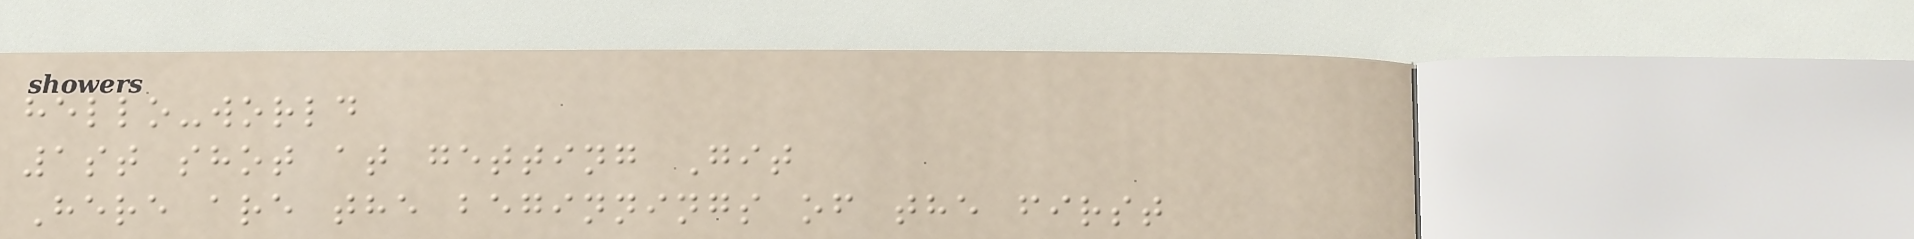hello-world
1st shot at getting Git
Here are the beginnings of the first
